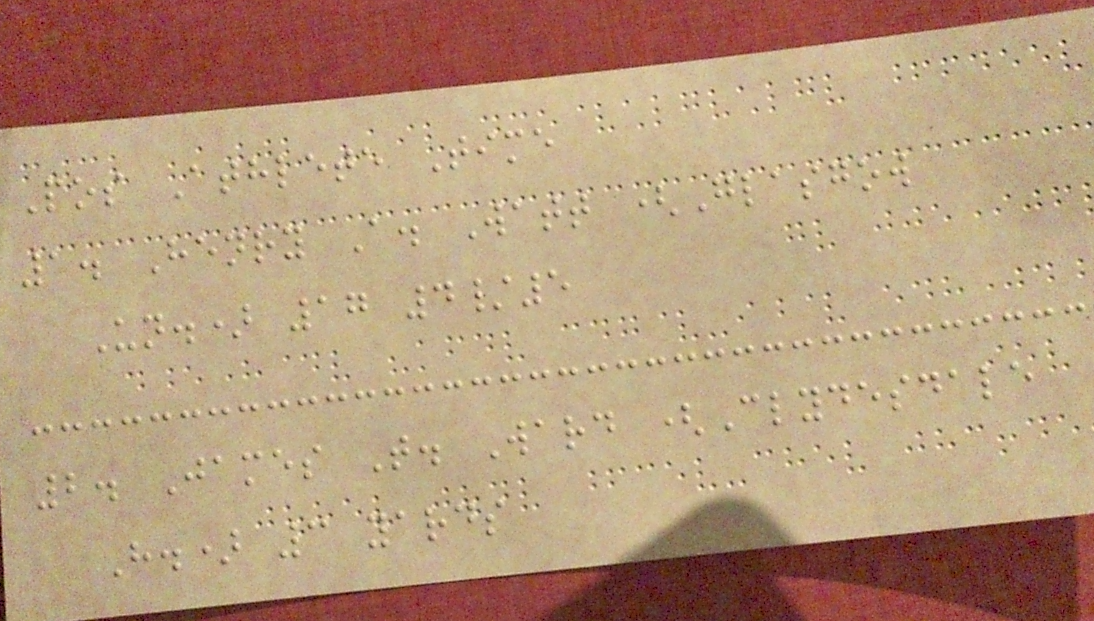Pos Athlete Time
1. Henry A. Watt (Glasgow
Un.) 17 4/5
2. James T. Ward (Clydesdale
H.) 3 yards
